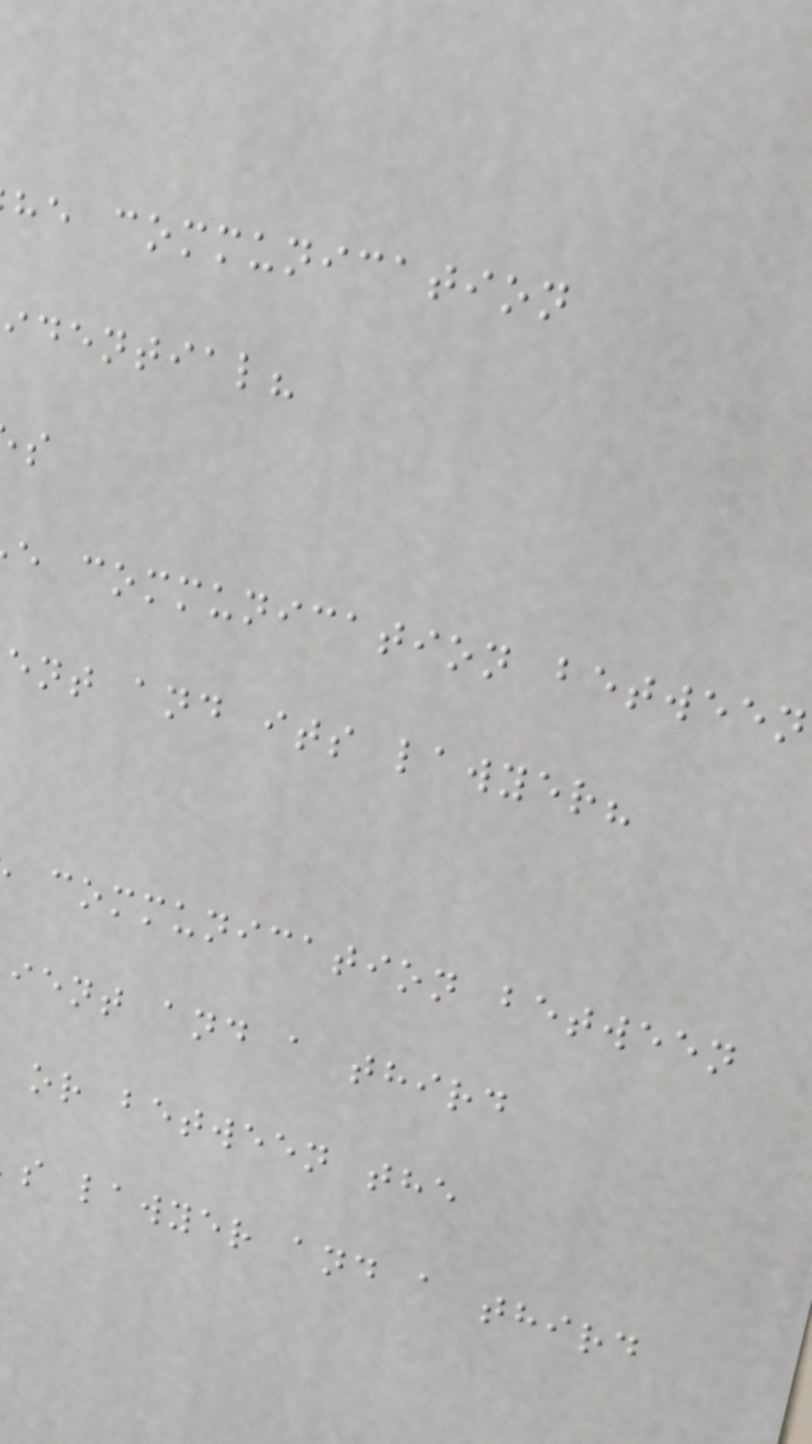he communication
idential?
e communication between
ent and its lawyer?
communication between
ient and a third
or between the
s lawyer and a third
